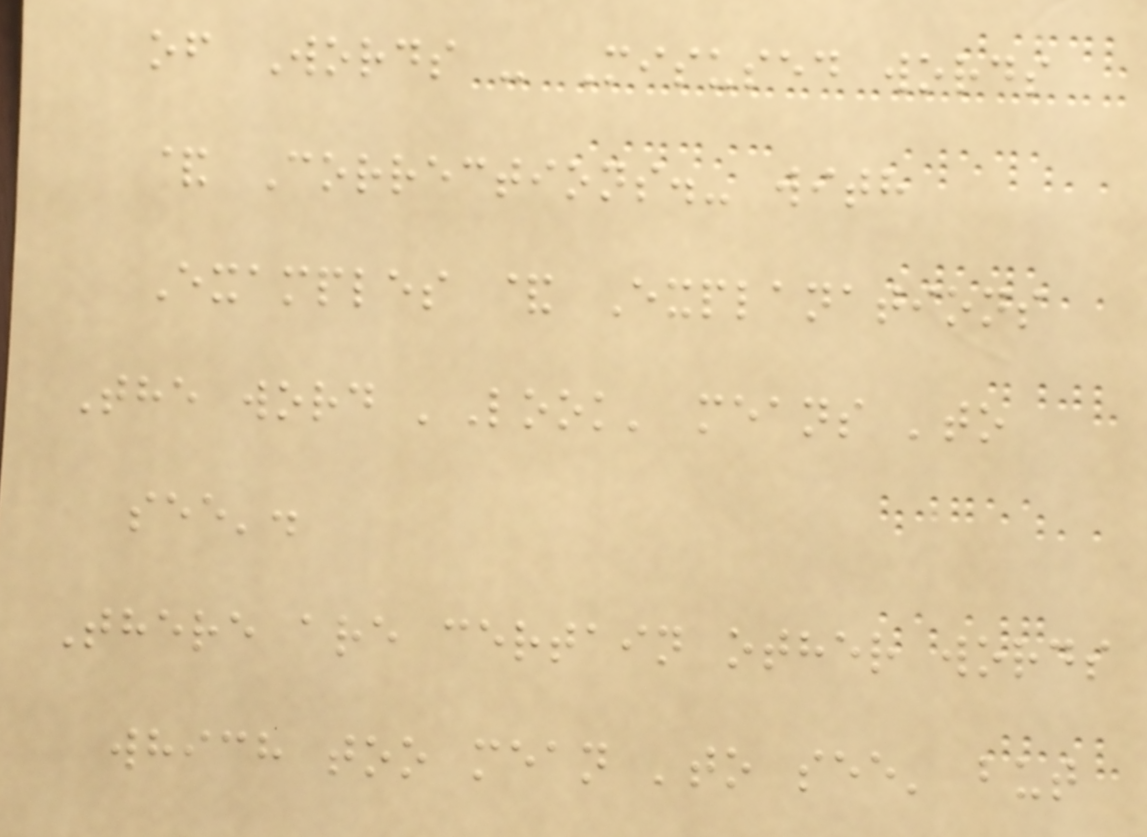of Words - Misused words
& Corrections.- with
Examples & Explanations
The word 'Look' means 'to
see'.
There are certain other words
which too mean 'to see' but
